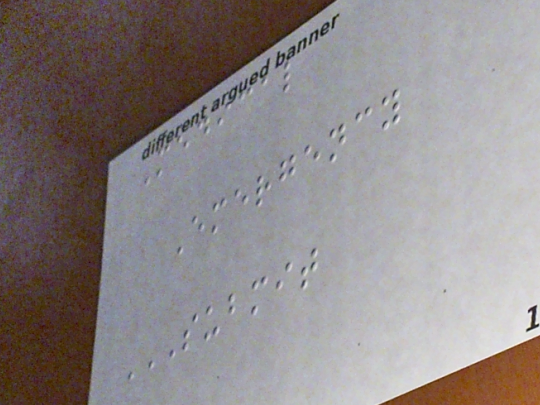Medical
Emergency
SUBMIT
